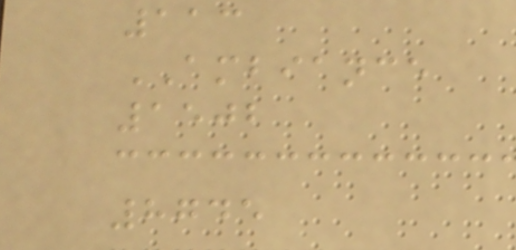113
AMBIANCE
1502
8745
